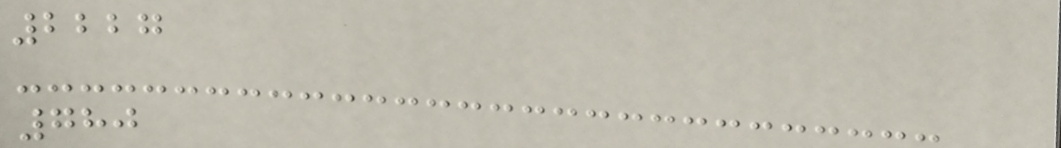2227
780
